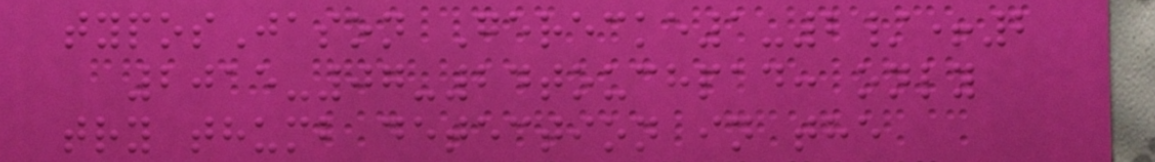typosJason Gerecke1-2/+2
2015-07-24touchpad: only
try thumb detection in the
